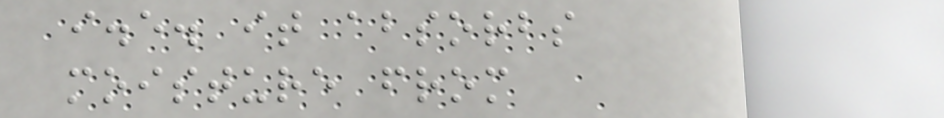i.e. it absorbs
moisture from
